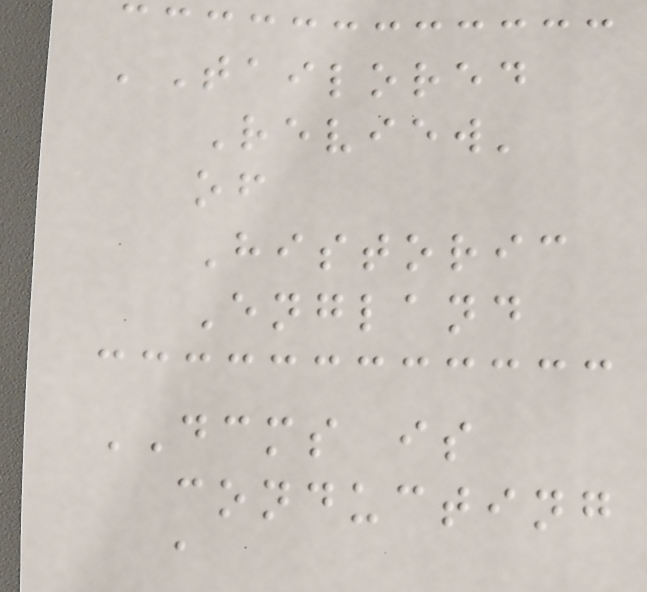'Tailored
Review'
of
Historic
England
DCMS is
conducting
a
